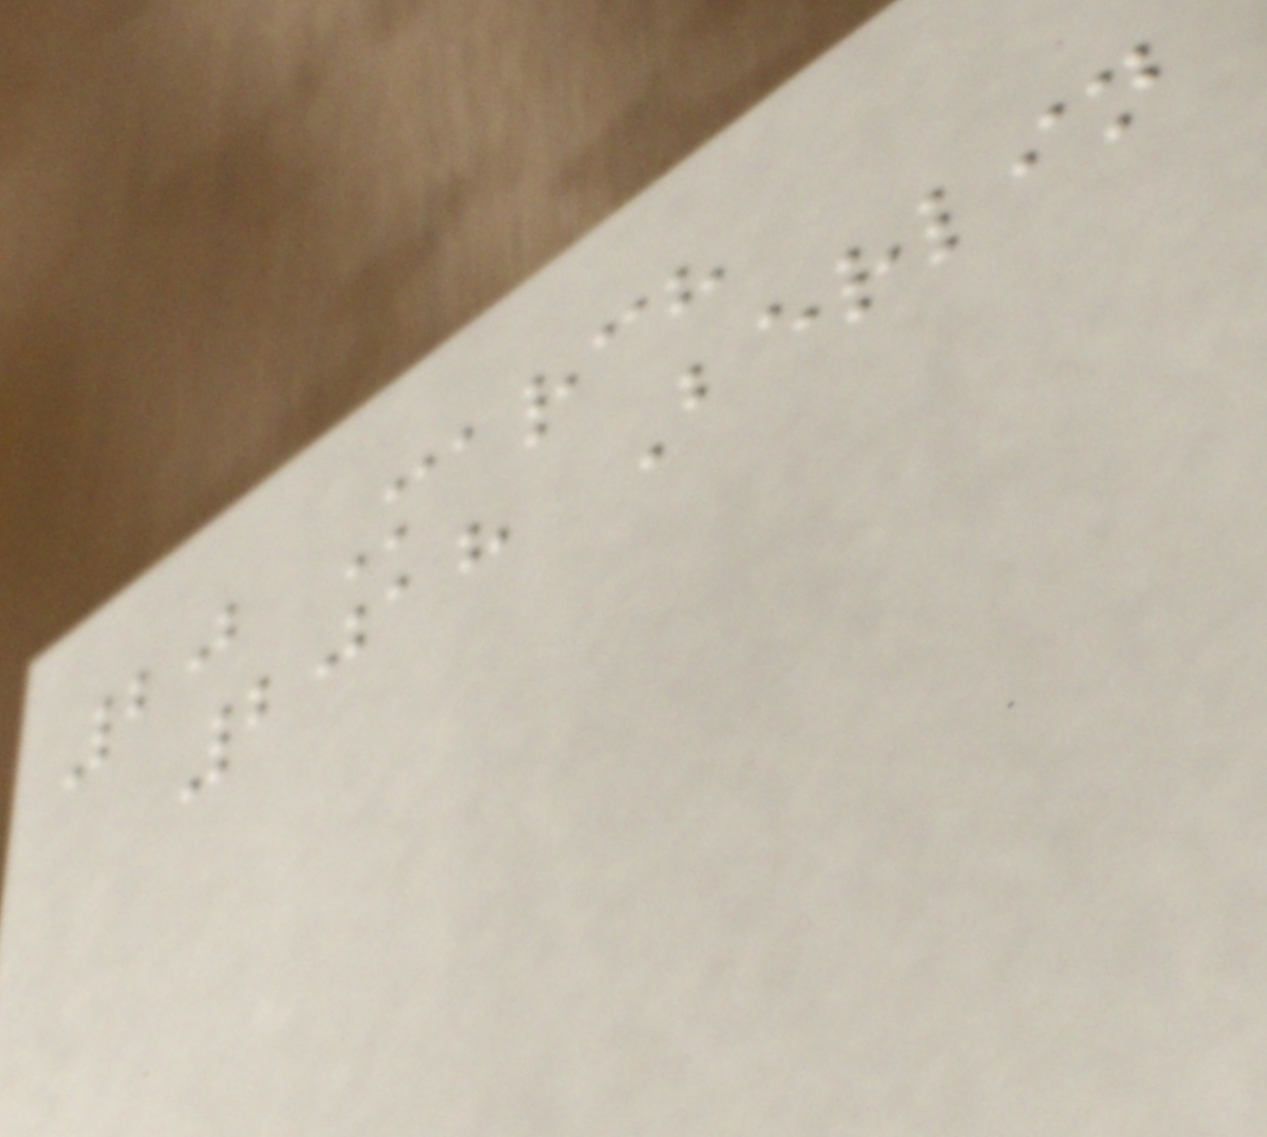20 March
2018 Berlin
